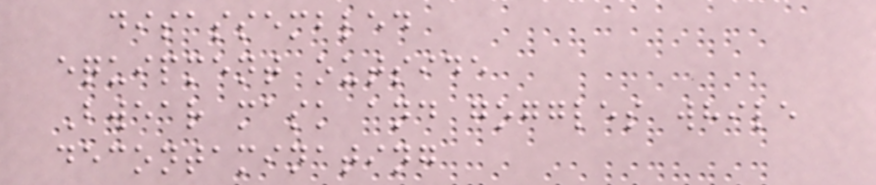disassembled
equipment outside
Bwear mask and goggles while
decontaminating
